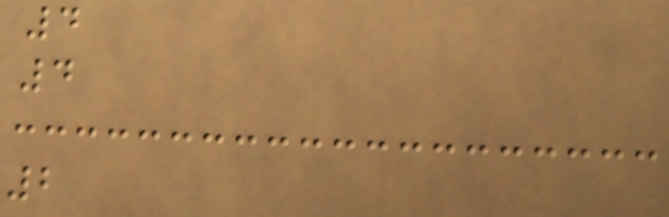4
4
2
